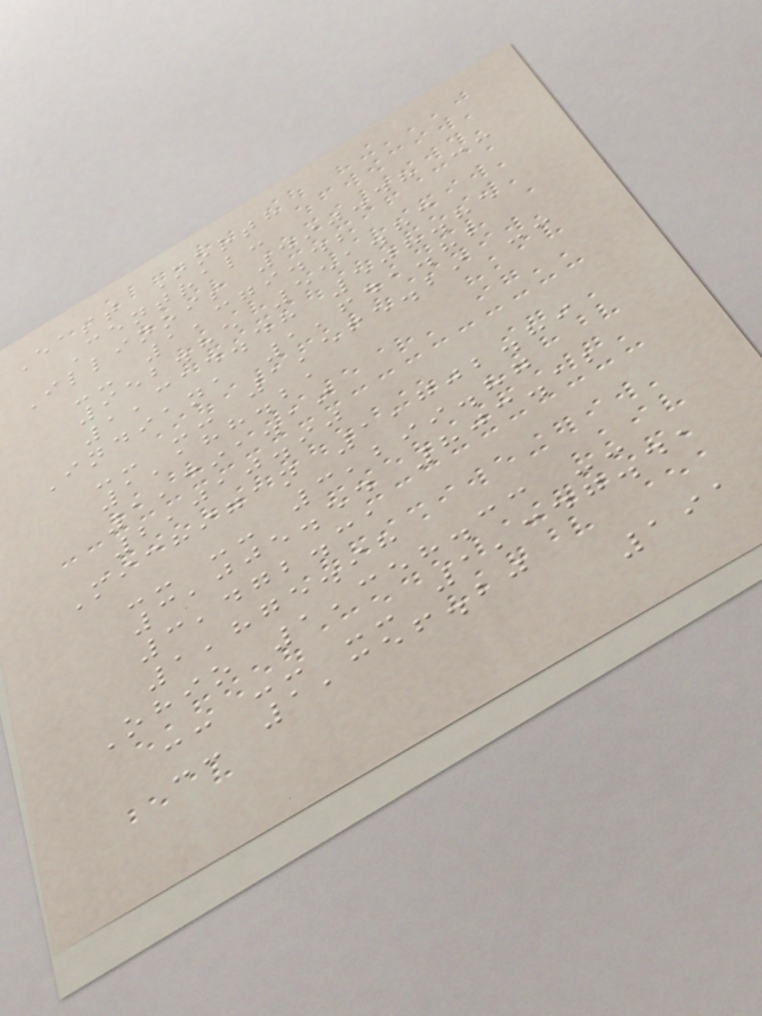East North
Central:
Illinois 490.48 --
-- 1,379.42
952.85 551.83
1,314.48 508.85
Indiana 1,641.82
-- -- 1,565.29 --
1,188.21
1,391.19
2,010.90
Michigan 1,702.89
-- -- 3,299.87
3,005.54 803.12
3,472.31
1,875.98
Ohio 1,358.33 --
-- -- -- 1,347.41
-- 1,356.20
191
